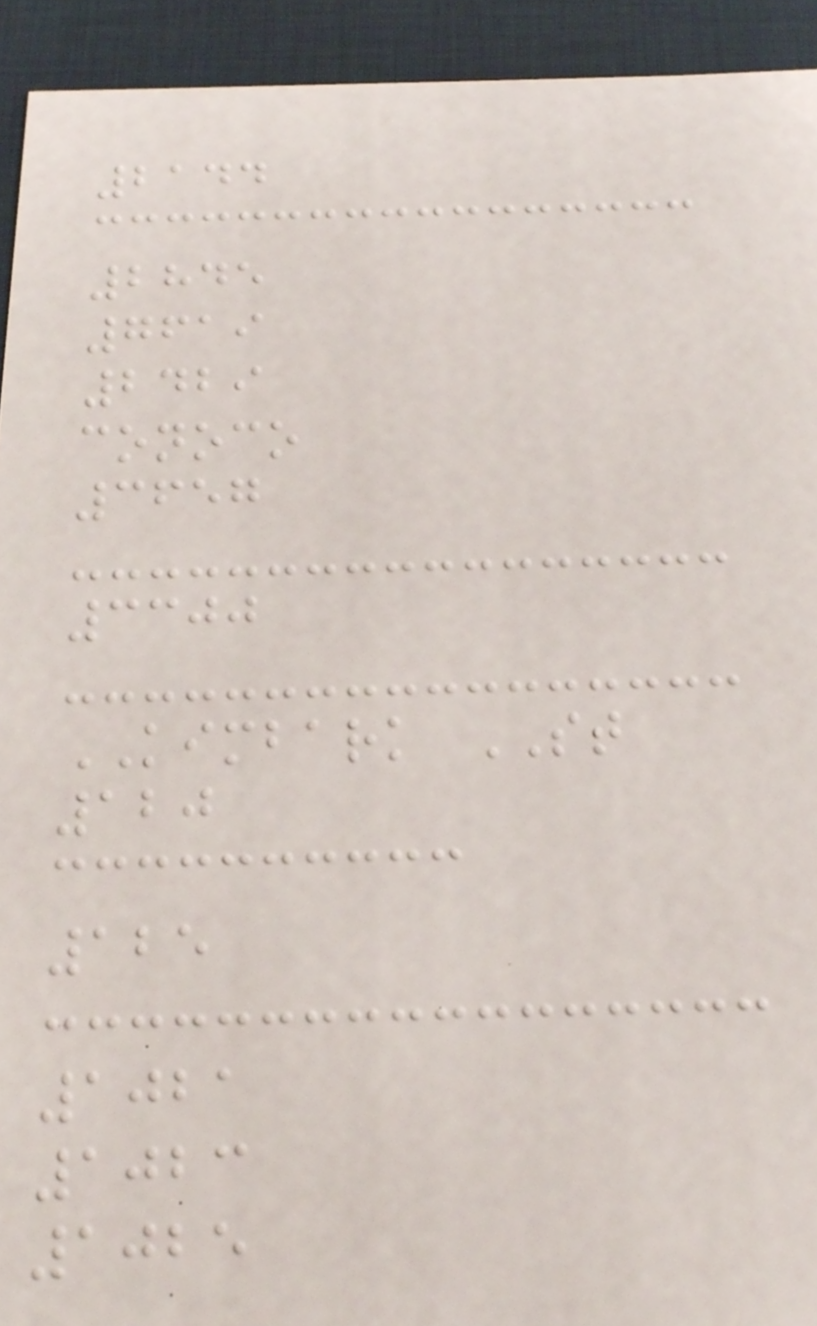2144
2845
7619
2429
conoco
3657
3300
KIMBARK ST
120
125
1021
1023
1025
